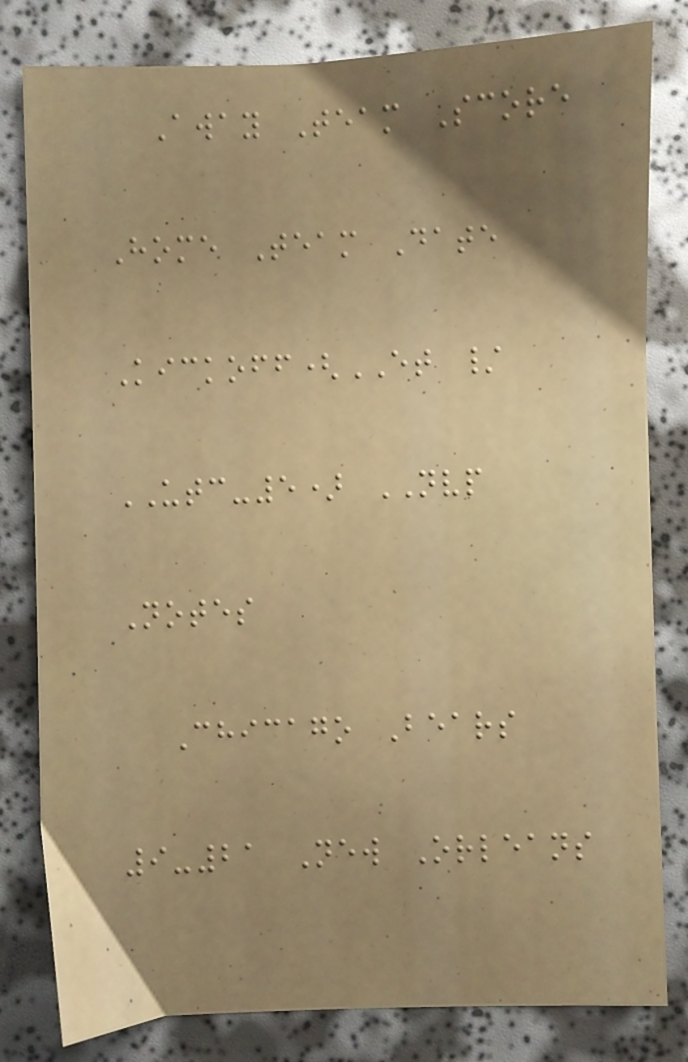Away Team Score
Home Team Date
Kickoff(ET /
UTC-5) NVP
Notes
Chicago Bears
9-21 New Orleans
